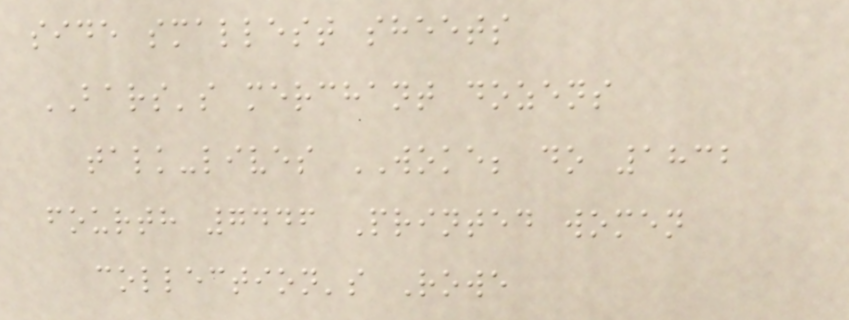side smallest sheets
BARS's merchant dozens
talk-lives WOKE; do 1832
fourth 7446 Printed women
collection's Rowe
